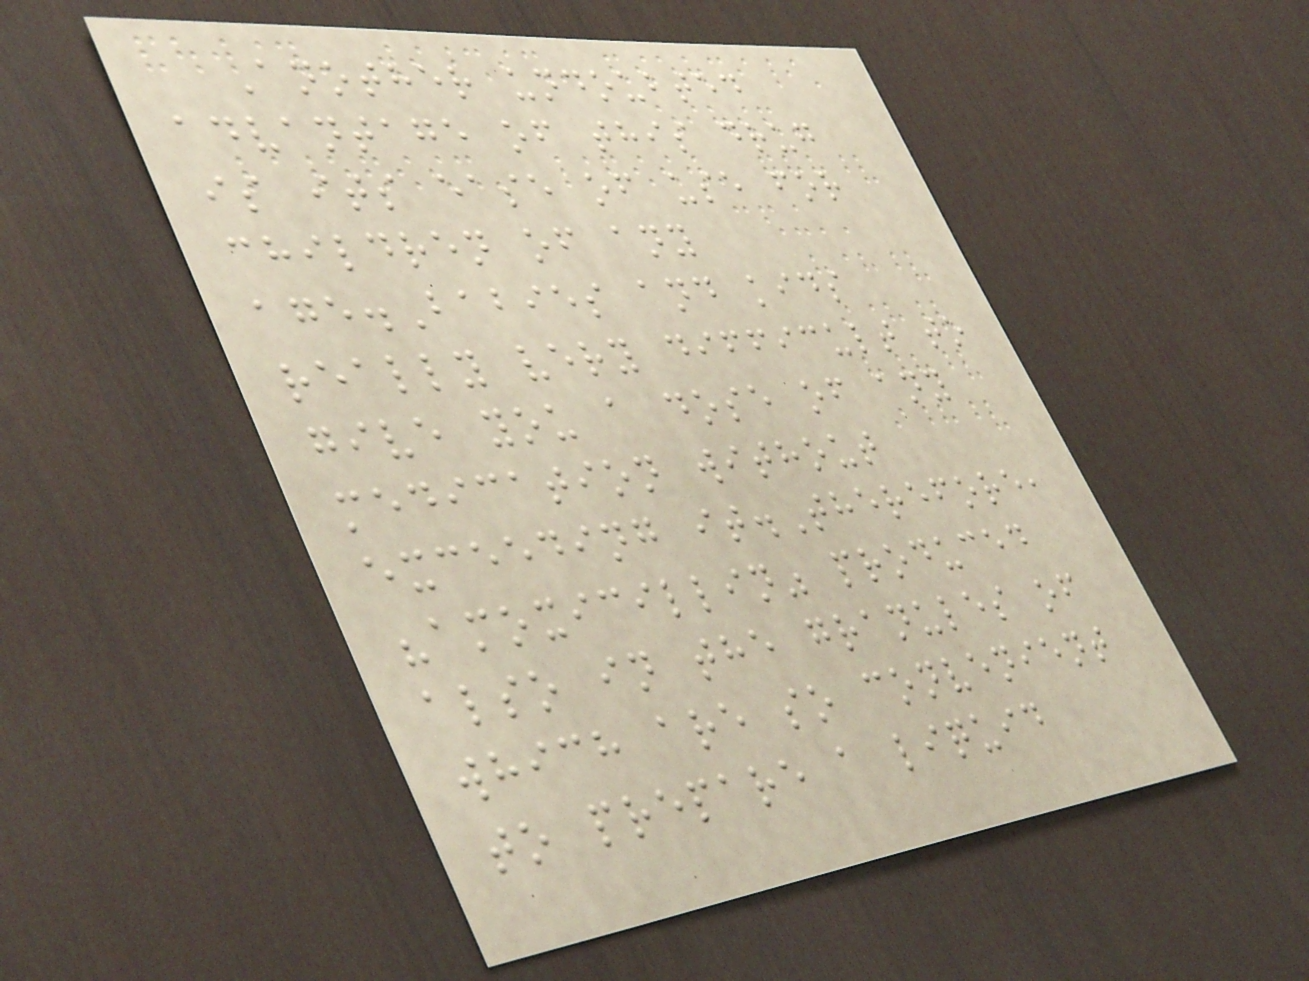Another undoubted
advantage of this drug
is its ease of use for
children of any
age.Babies and kids
really very difficult to
give you a dose of any
medication without
exceeding it.Therefore,
"amoxicillin" produced
also in the granules of
which are so convenient
to prepare a liquid
